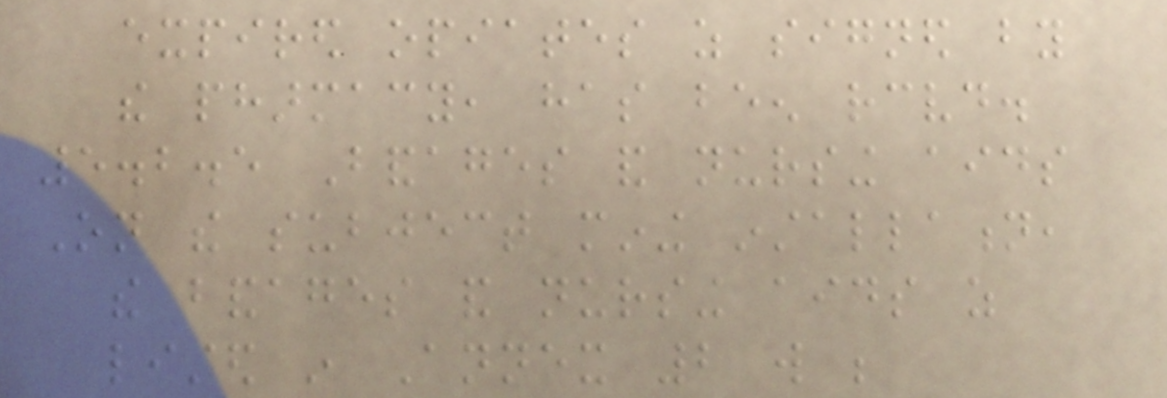expired opiates as signed by
the pharmacy, has been received.
5.2.5 Bandages and nursing aids
On the subject mining installation,
the bandages and nursing aids as
listed in Annex 2 will be
